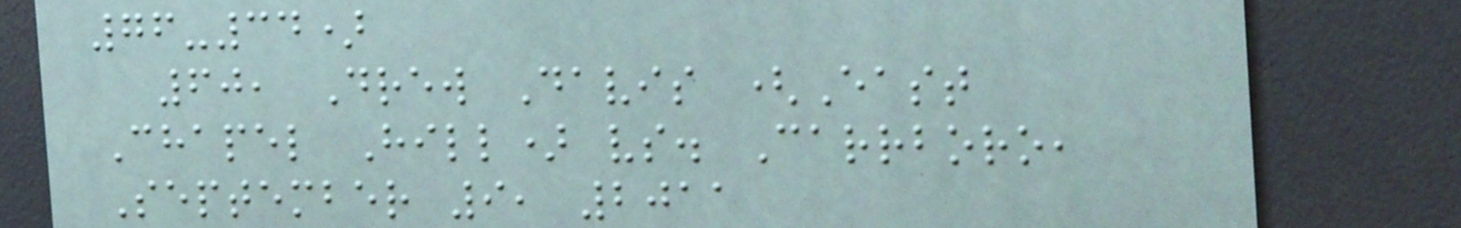76-34)
60, Drew Davis (East
Chapel Hill) vs. Carrboro,
September 9, 2011
